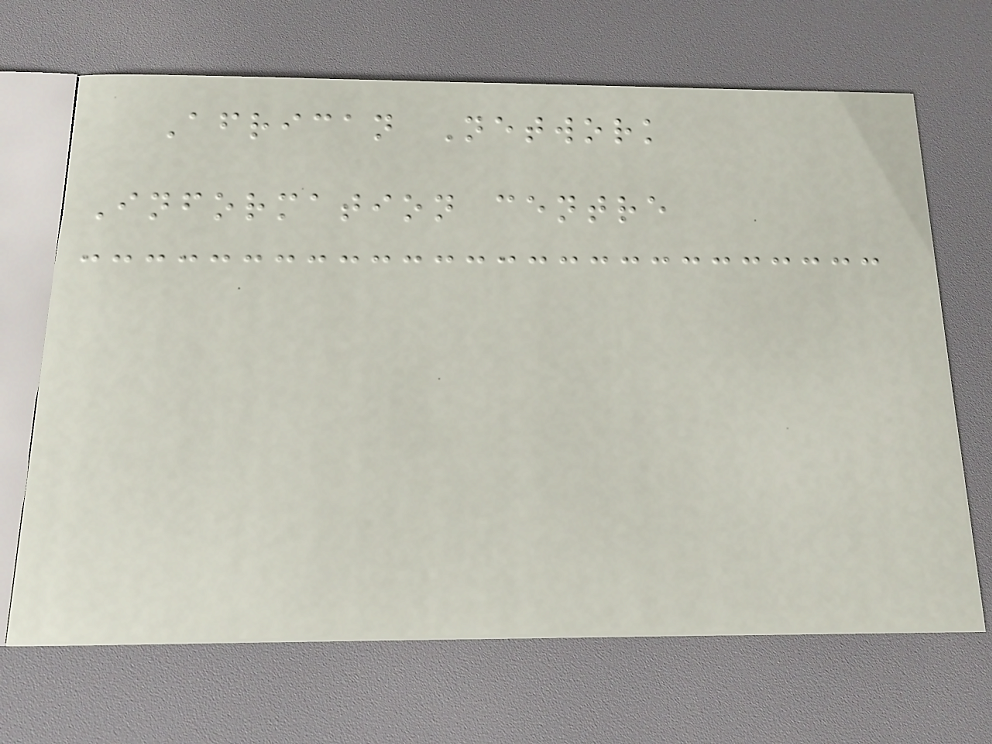African Network
Information centre
